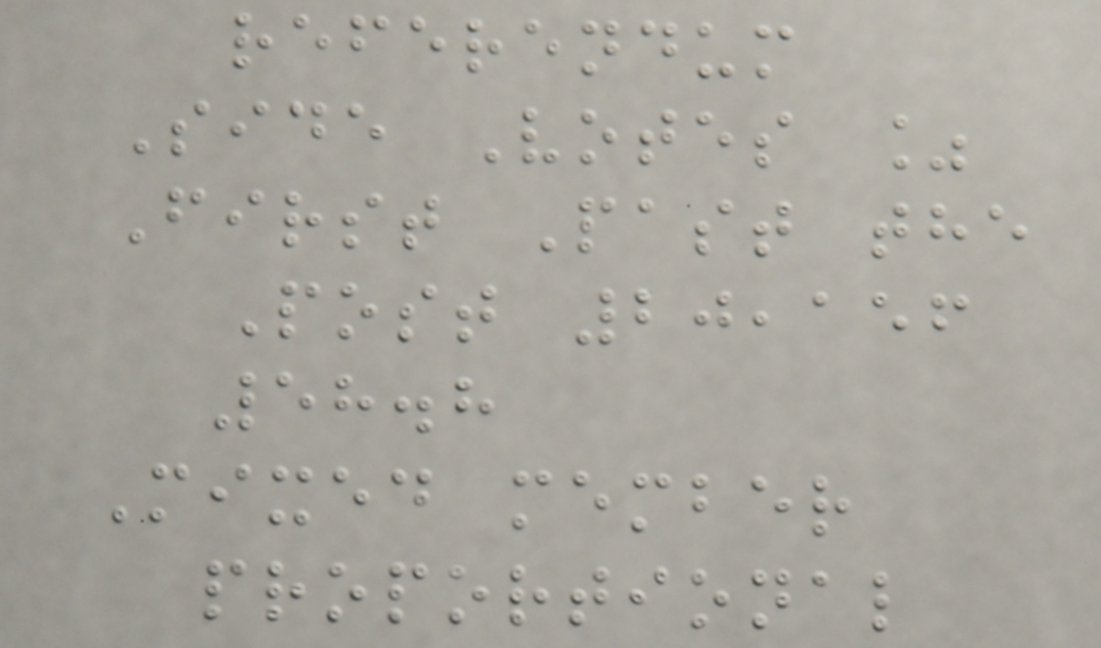referendum
Side Votes %
First Past the
Post 20,156
58.8
Mixed member
proportional
